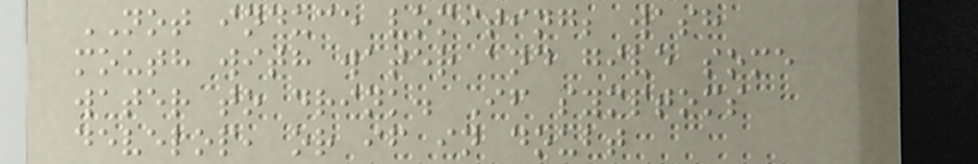NOT induce vomiting; wash
mouth with water and give some
water to drink. If symptoms
develop, or if in doubt
